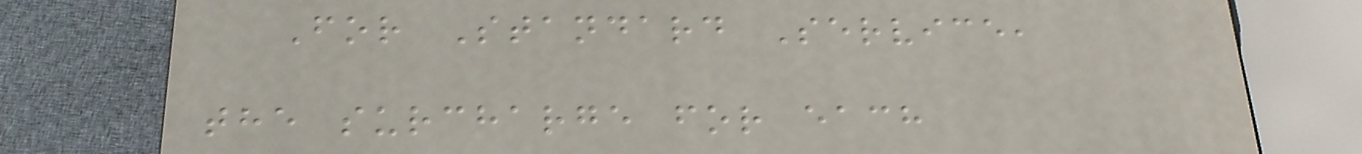For Standard Service,
the surcharge for each
